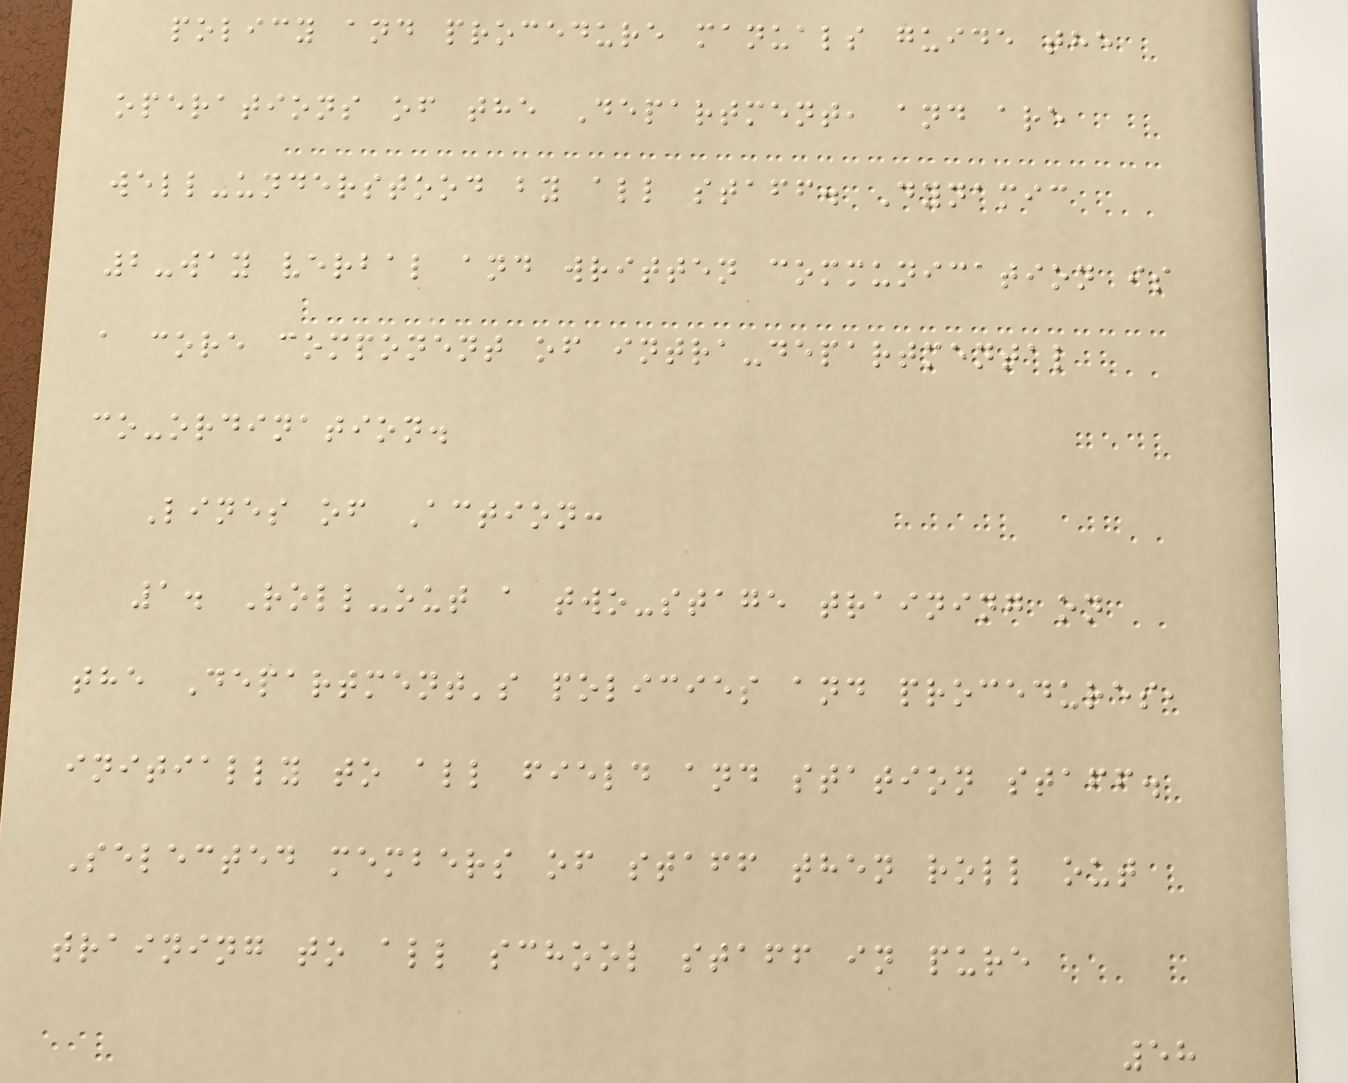policy and procedure manuals guide the
operations of the Department, and are
well-understood by all staff. Dynamic
2-way verbal and written communication is
a core component of intra-departmental
co-ordination.
Lines of Action:
1. Roll-out a two-stage training on
the Department's policies and procedures,
initially to all field and station staff.
Selected members of staff then roll out
training to all school staff in pure
58
